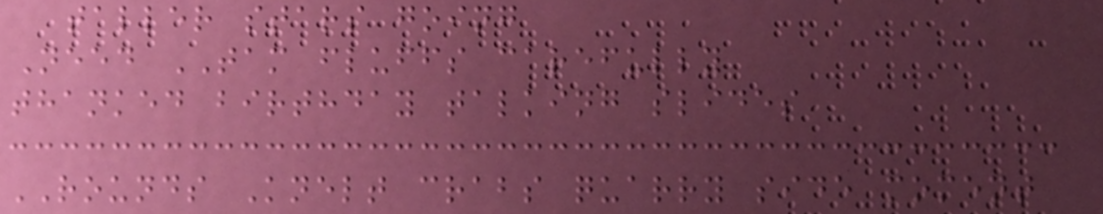taller stars going
Need TAM fluffs carefully
thanked birthday talking slides
ROUNDS Knelt crabs quarry side moment
